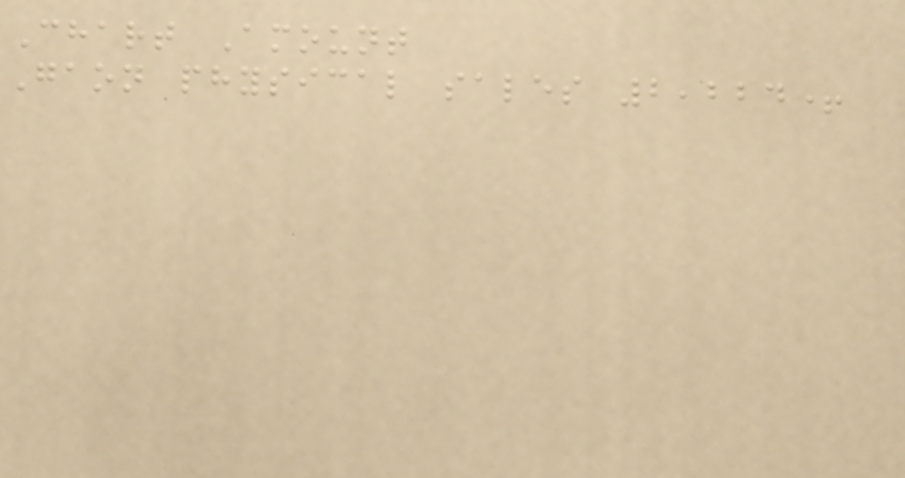Chart Amount
Gaon physical sales 2,224+
